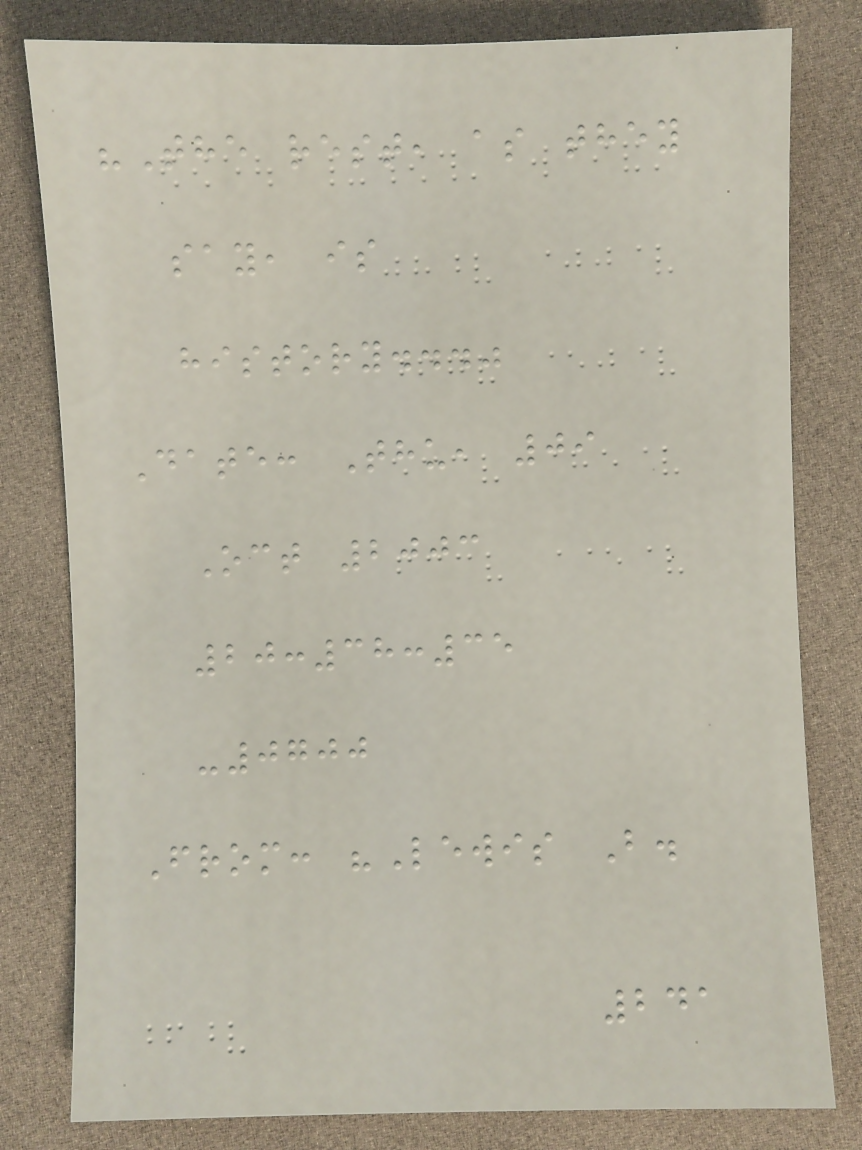"The rest, as they
say, is
history..."
Date: Thu, 09
Oct 2003
20:38:35
-0700
From: "Lewis B.
241
